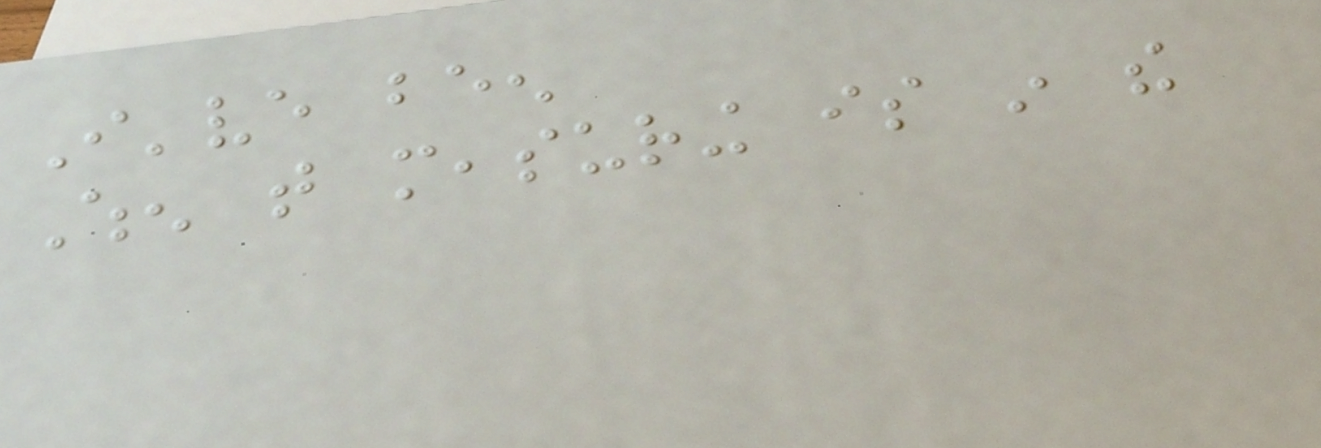I've been
When that measuring is in the
